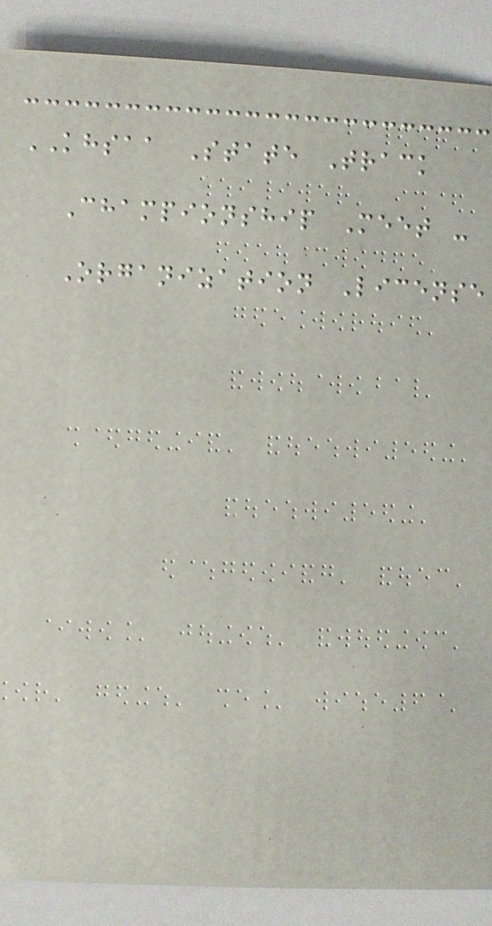KHSAA State Track
Championship Meet -
Organization License
